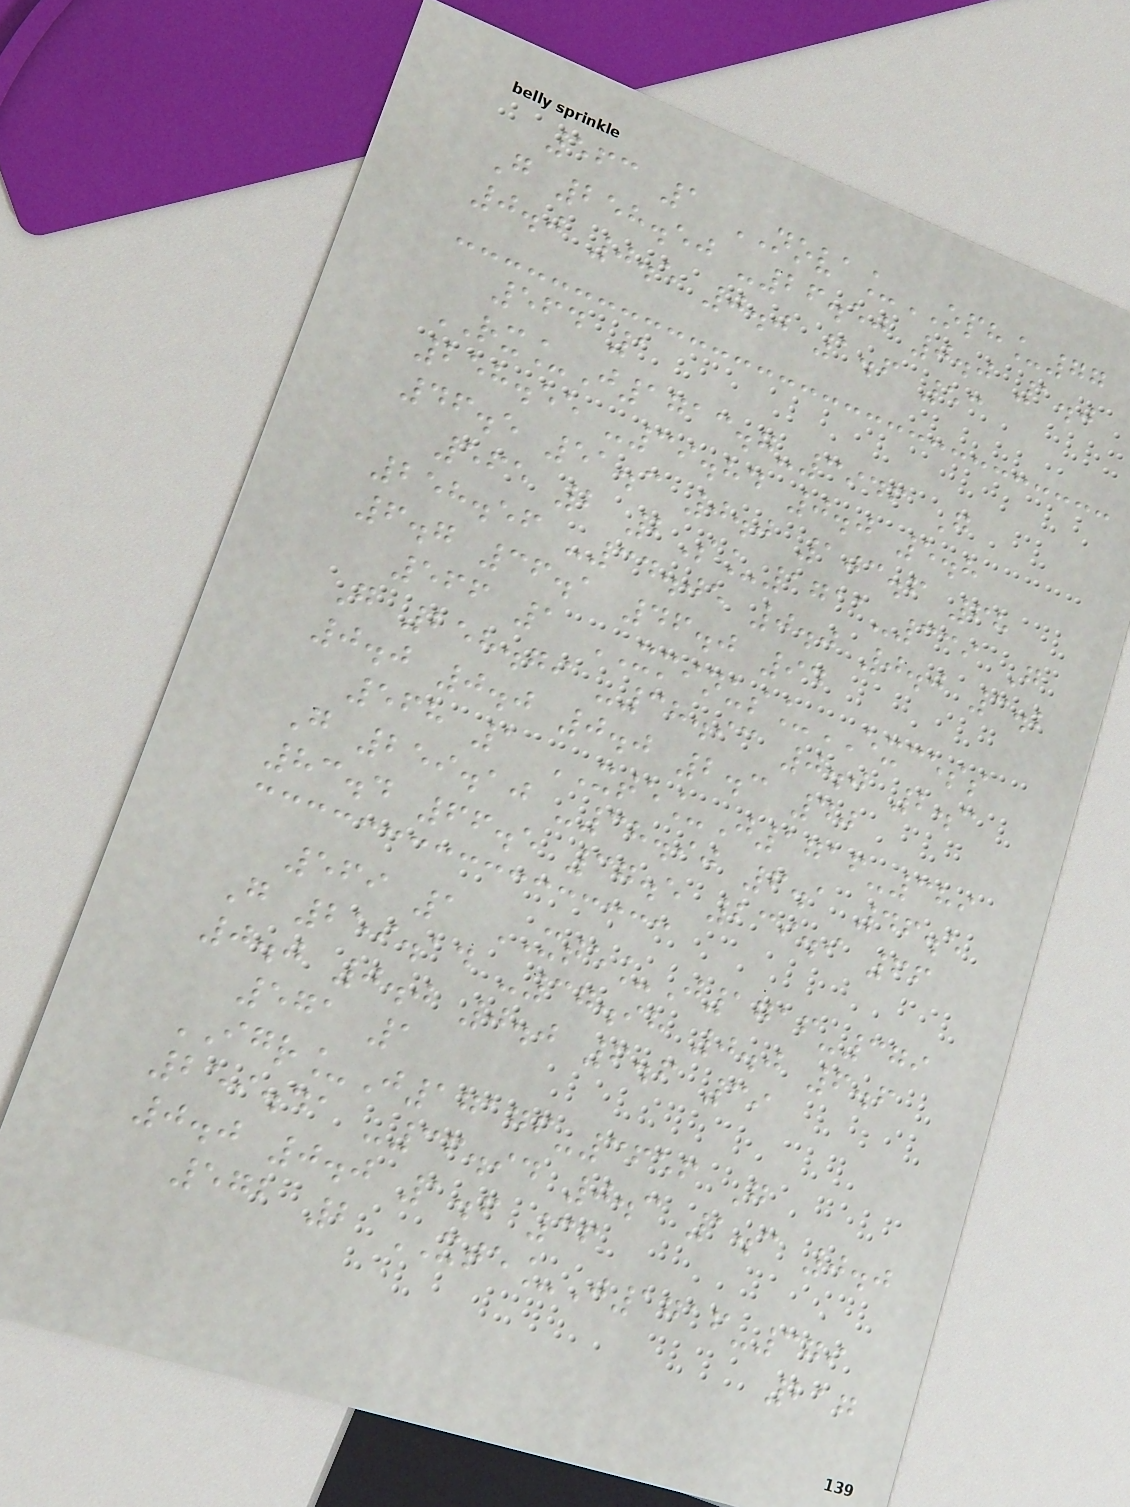563 1 NOVA_OPH_77
G 258.50 -26.50 0.0 1.0
0.0 0.5 0.0 1.6 53
564 1
RX_J1713.7-3946 G
258.55 -39.84 0.0 5.8
46.5 51.3 0.0 103.6 68
565 2 2S_1711-339 G
258.56 -34.05 0.0 0.0 3.2
6.7 36.1 46.0 94
566 1 XMINUS_EXCESS
G 258.79 -38.93 0.0 2.3
0.0 0.0 0.0 2.3 40
568 1 XTE_J1716-389
G 259.10 -38.90 6.1 46.5
83.4 66.5 37.5 239.9 66
569 1 XTE_J1716-379
G 259.14 -37.98 0.0 6.6
0.0 0.0 0.0 6.6 39
571 1
IGR_J17176-3656 G
259.41 -36.94 0.3 1.3 0.0
0.0 0.0 1.6 36
572 2 XTE_J1716-379
217
